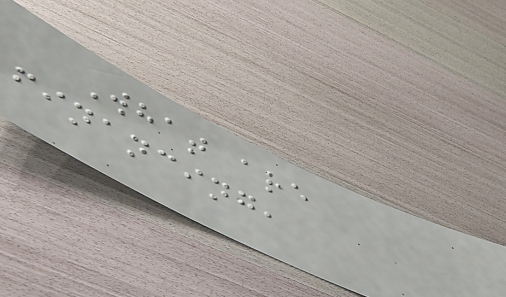What are
financing,
